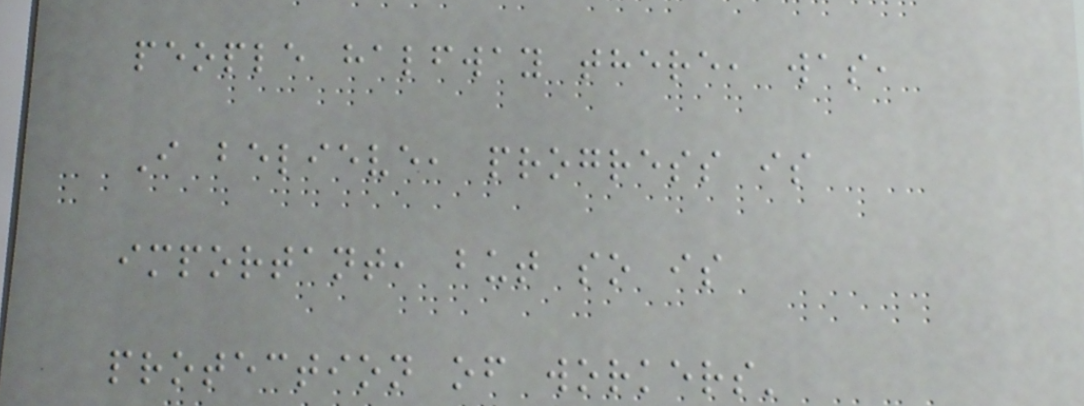people halfway there, was,
I believe, progress is
important, but so is
protection of workers'
